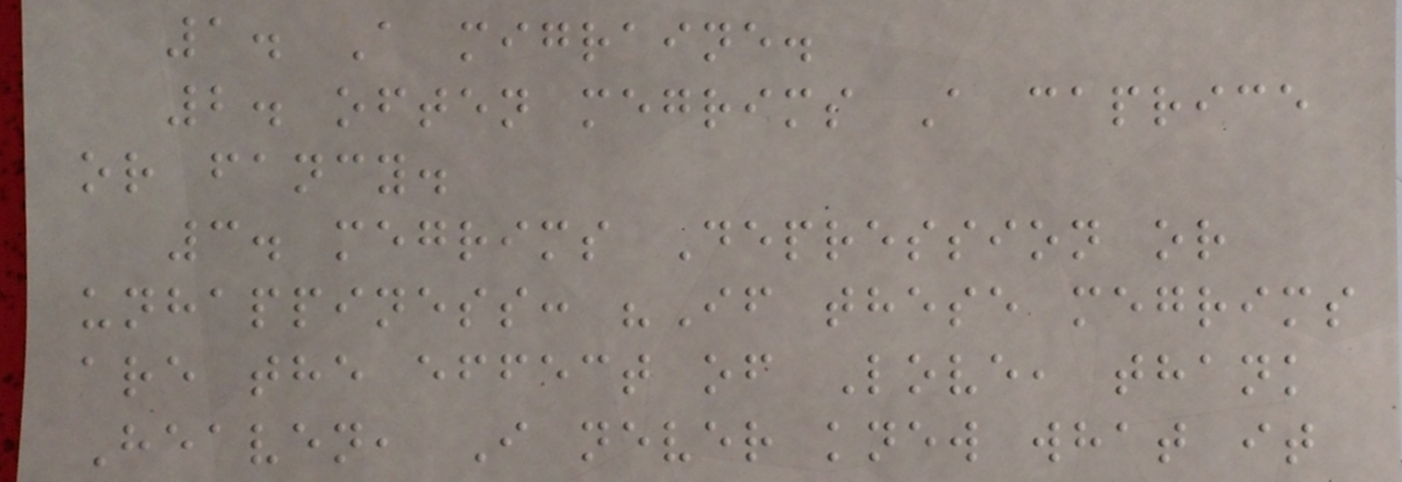1. A migraine.
2. often megrims A caprice
or fancy.
3. megrims Depression or
unhappiness: "If these megrims
are the effect of Love, thank
Heaven, I never knew what it
